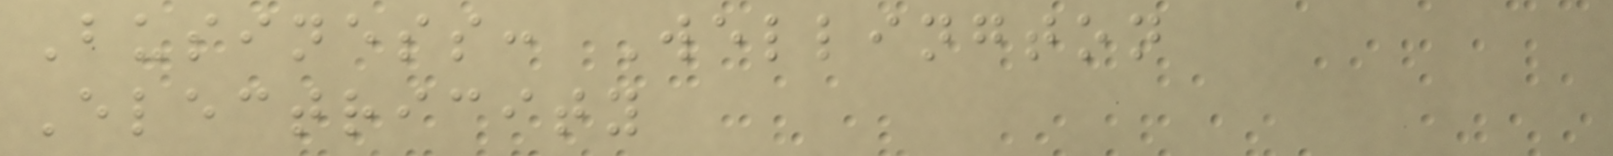Business: Wellington
Electricity
